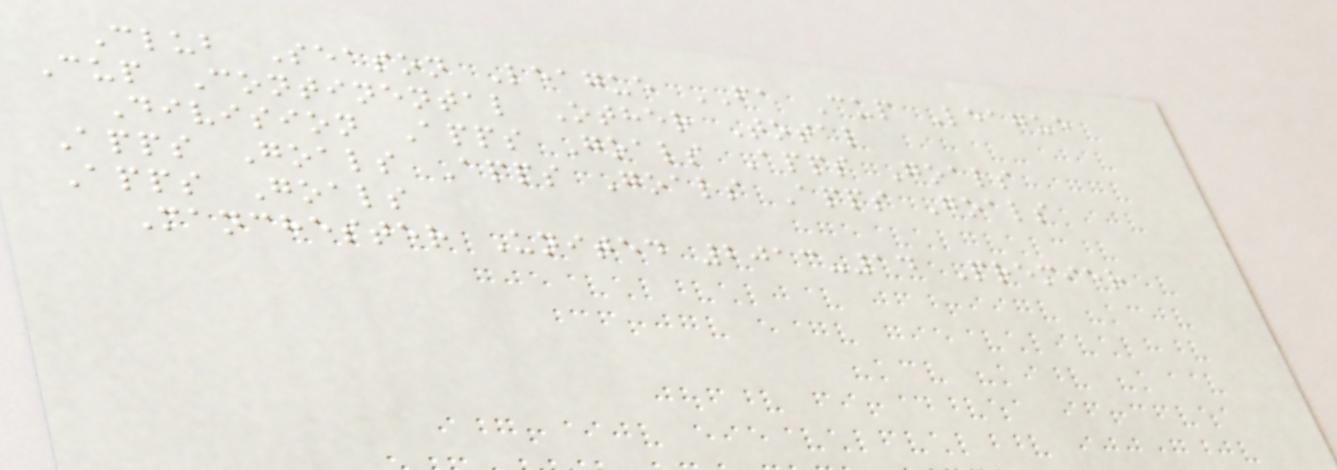Club Season League FA Cup League
Cup Continental Other Total
Division Apps Goals Apps Goals
Apps Goals Apps Goals Apps Goals
Apps Goals
Manchester United 2013-14 Premier
